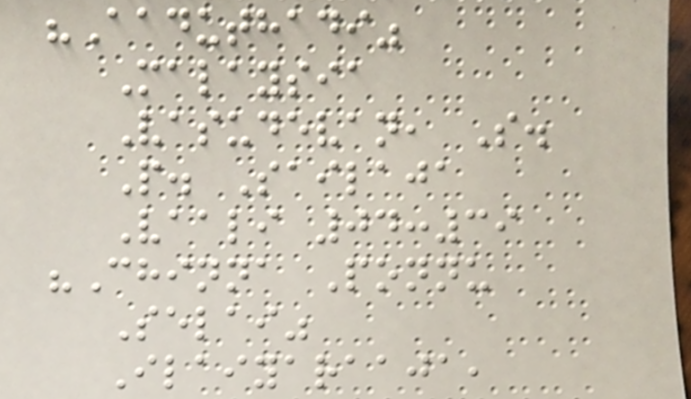"Aaduthadi"
Malaysia
Vasudevan, S.
P. Sailaja
Vaali 04:39
"Chinna Ponnu
Selai"
Ilaiyaraaja,
